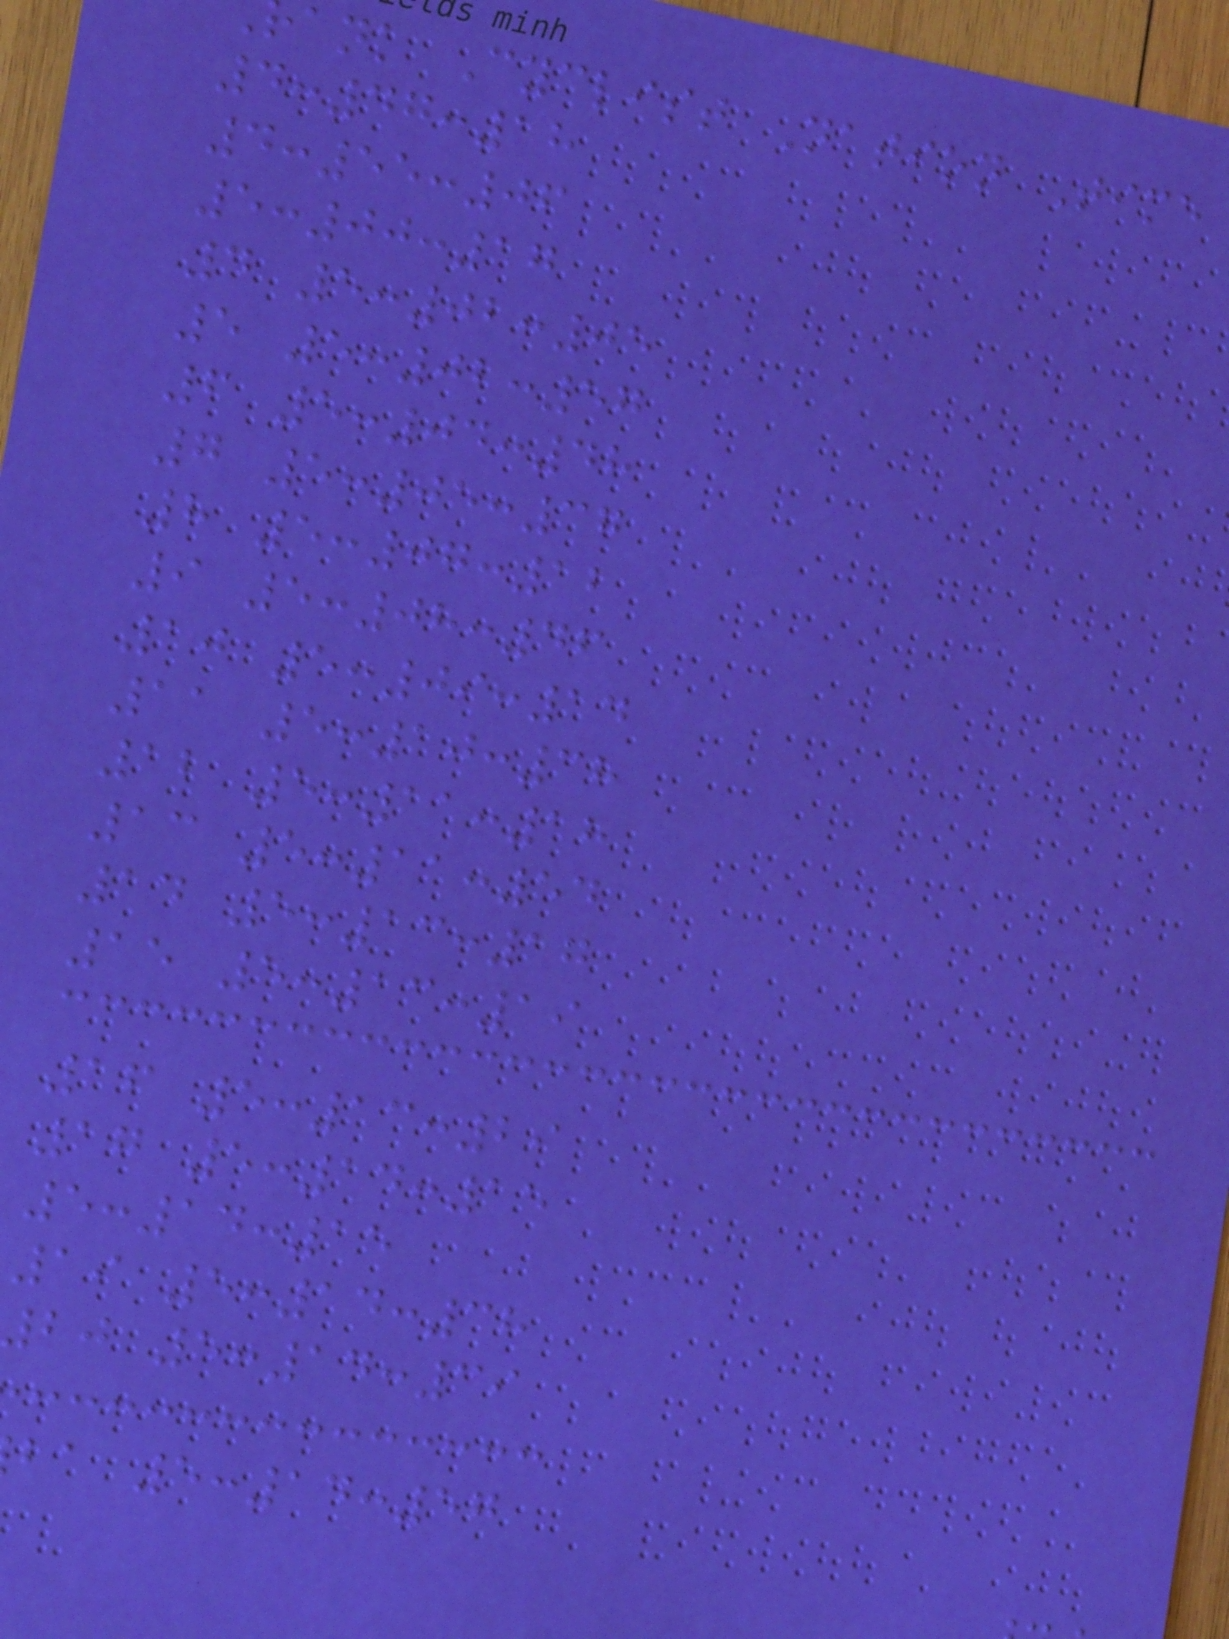ank Cyclist Nation Time
4:47:18
4:55:06
5:00:17
4 5:02:05
5 5:02:57
6 5:04:48
7 5:05:37
8 5:07:12
9 5:08:46
10 5:09:14
11 5:10:38
12 5:11:18
13 5:11:54
14 5:13:17
15 5:13:19
16 5:13:29
17 5:14:15
5:14:15
19 5:14:38
bj 5:14:39
ba 5:14:57
